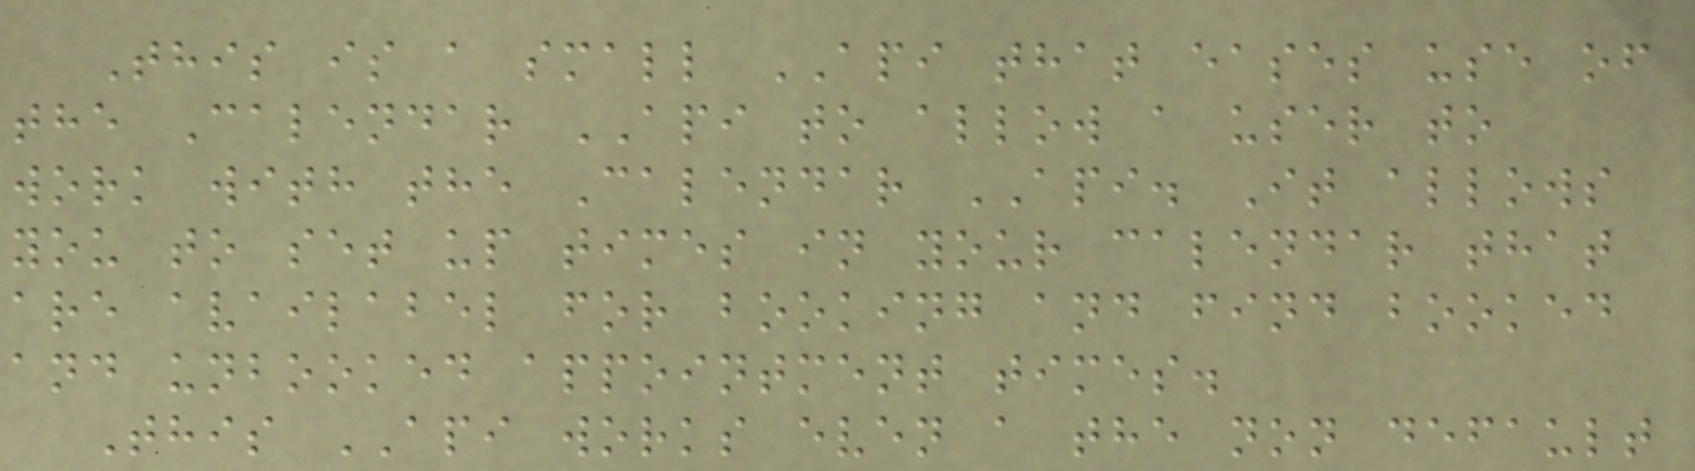This is a small API that eases use of
the Calendar API to allow a user to
work with the Calendar API. It allows
you to set up times in your calendar that
are availabel for booking and find booked
and unbooked appointment times.
This API works even a the non default
